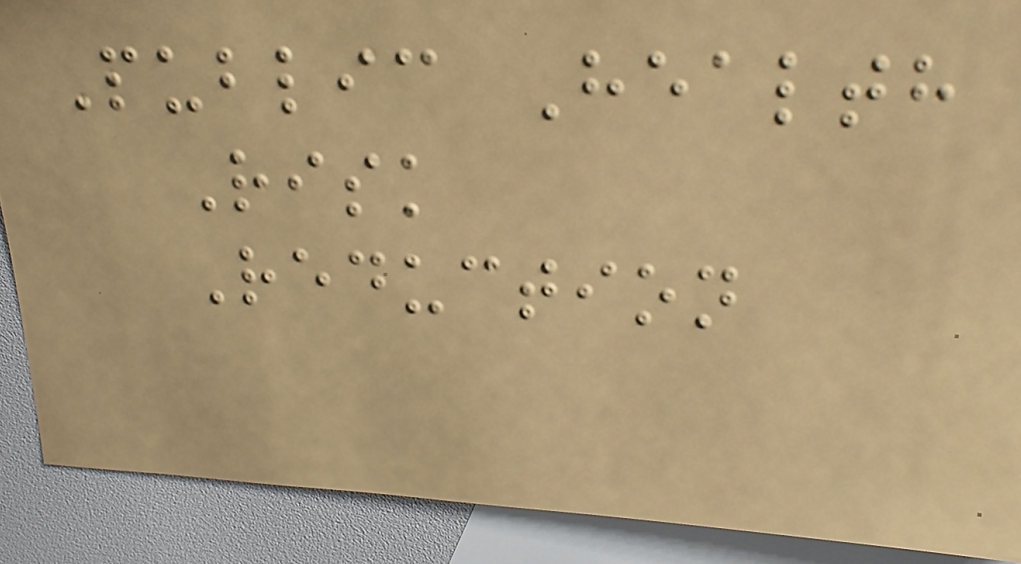Public Health
Risk
Reduction
